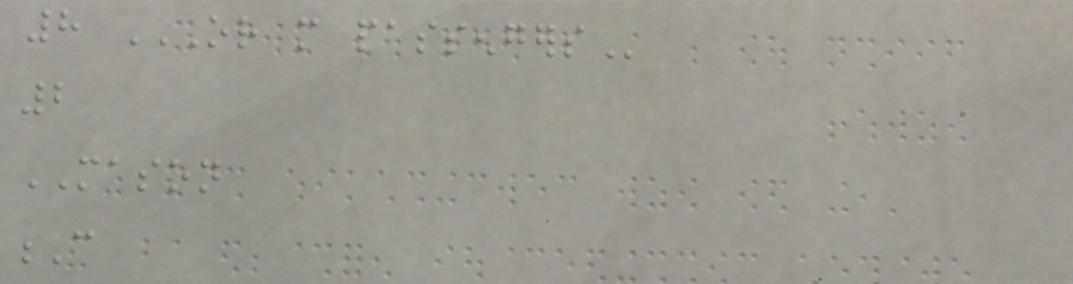8 OR MORE PASSENGERS
2
MASON
C
